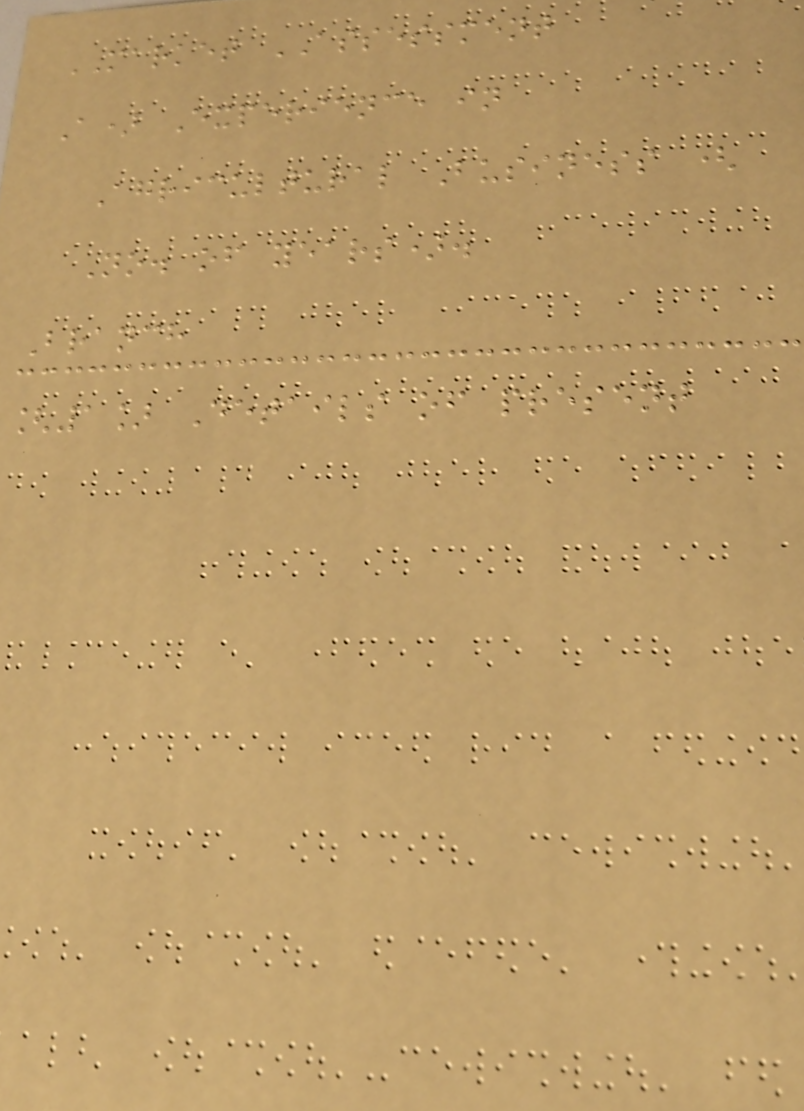MARKET ASSESSMENT
A) Experience in
Agricultural Business (
No. of years).
Branch
[1] Details of present
